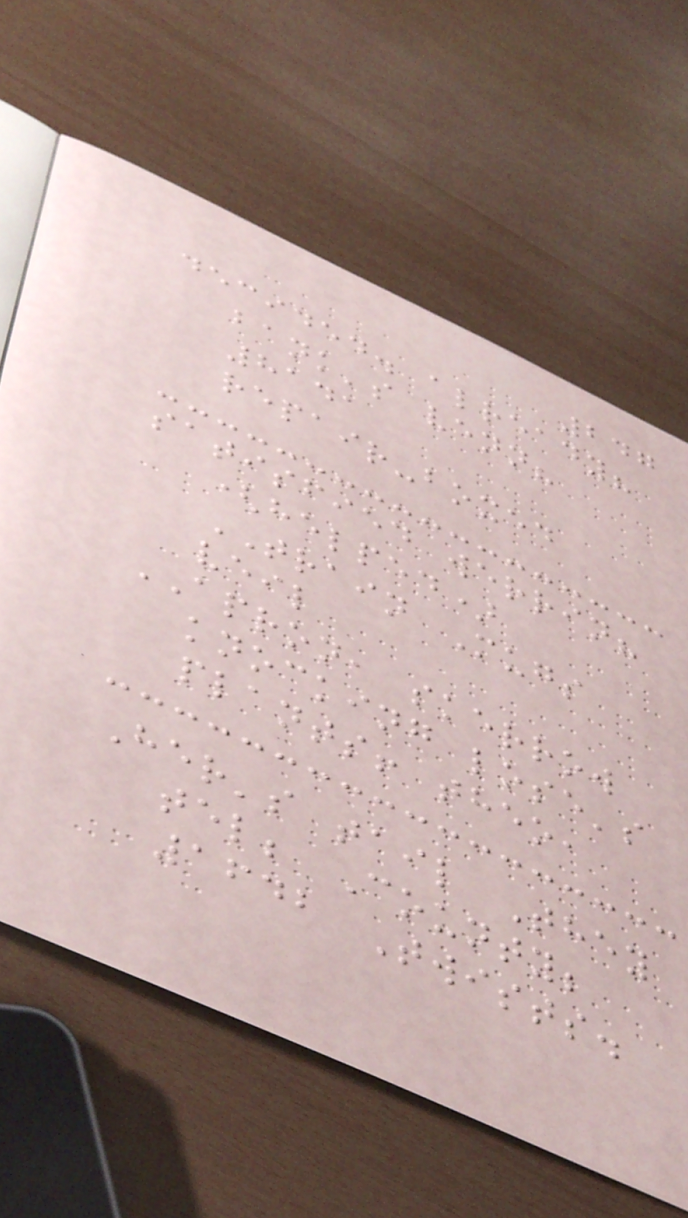247
decided. already?
bank's venn?
8141
repair-boxed
satisfied werrin?
(helped)
TRAIN Mugs
veil
APRON, skerrow
knocking lose's
plants! theo,
Her's tail They
tel; County;
1642 Twists.
